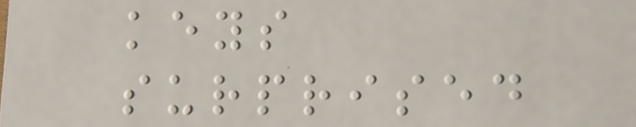keys
surprised
